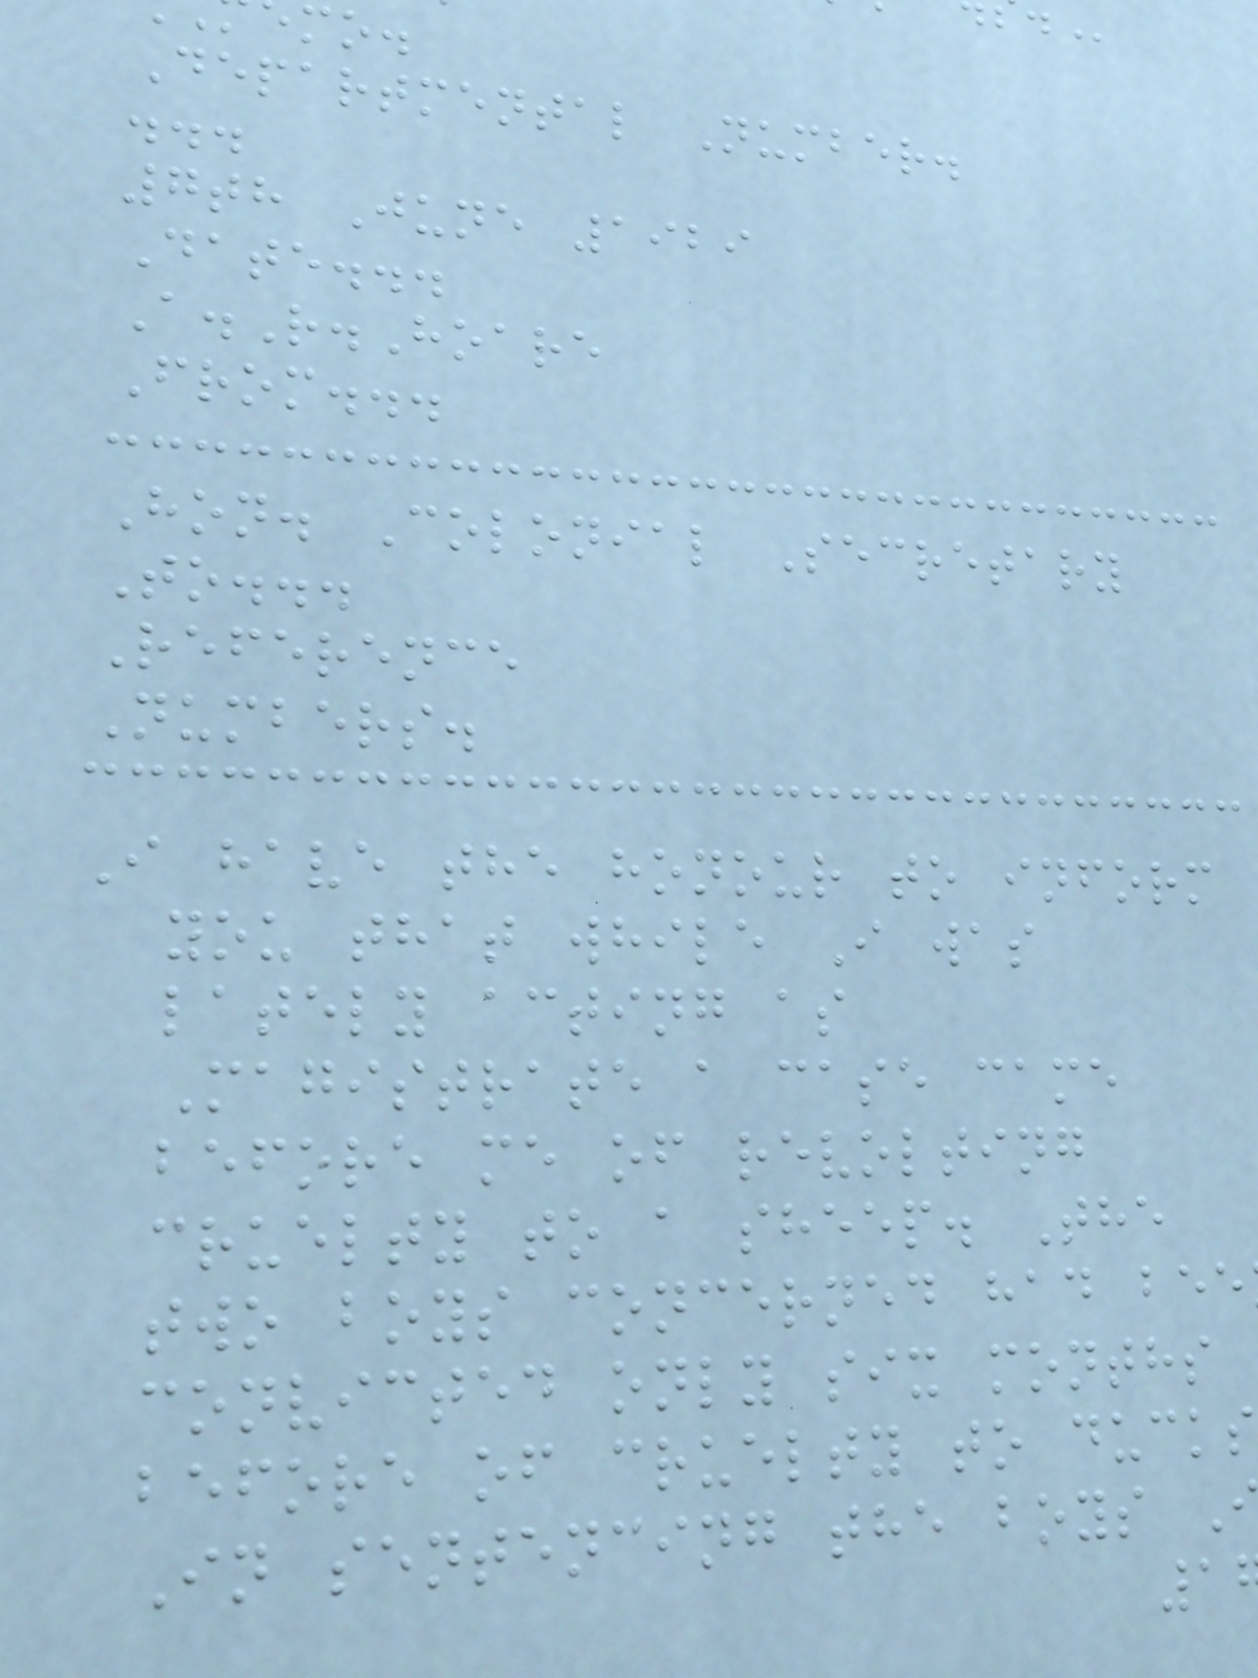Departmental Number.
...
7th June 1929
Date...
A.R.Hoare
From...
Hon. Colonial Secretary
To...
Reference
Numbers.
I have the honour to inform
you that while I was
lately acting as
Magistrate a case came
before me of revolting
cruelty to a sheep. The
two boys concerned had bee
convicted only six months
before of cruelty to ducks
In sentencing the boys
